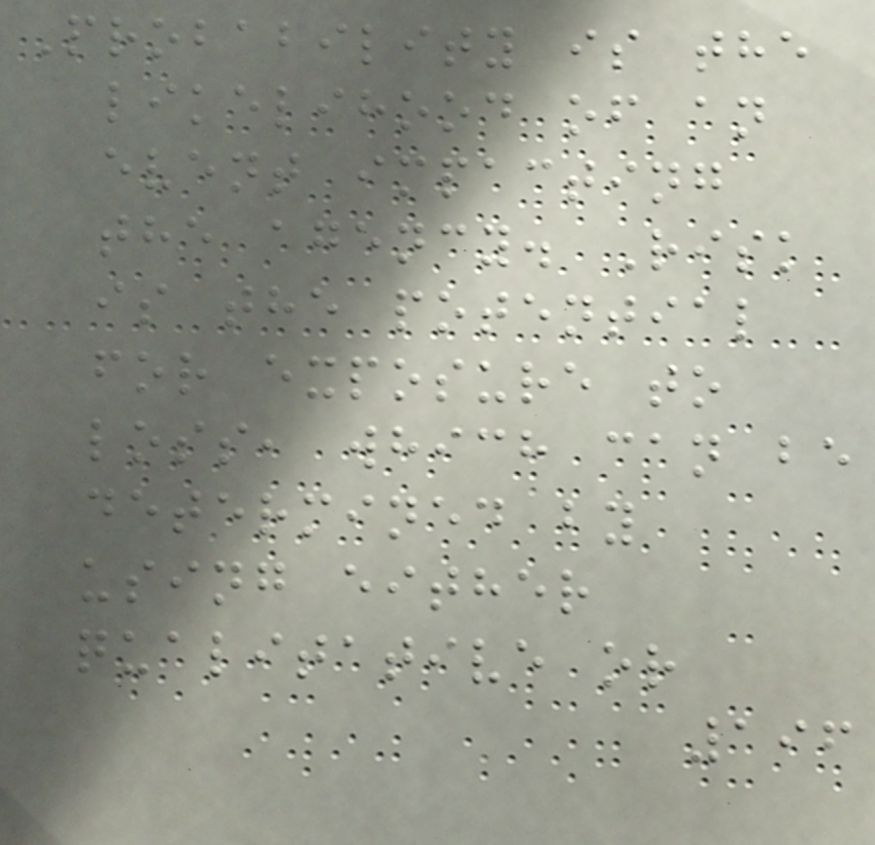Probability is the
likelihood of an
event impacting
the agency. Risk
is the potential
for exposure to
loss, which can be
determined by
using either
qualitative or
196
